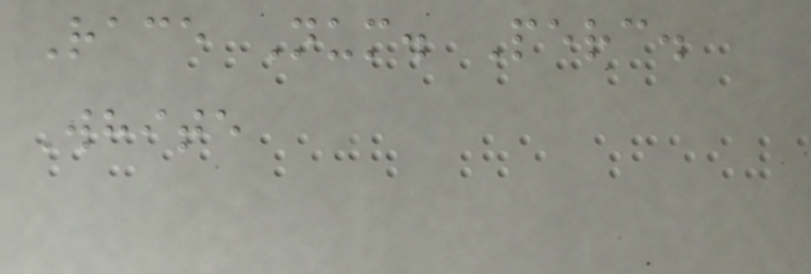Race Num. Perc.
White
